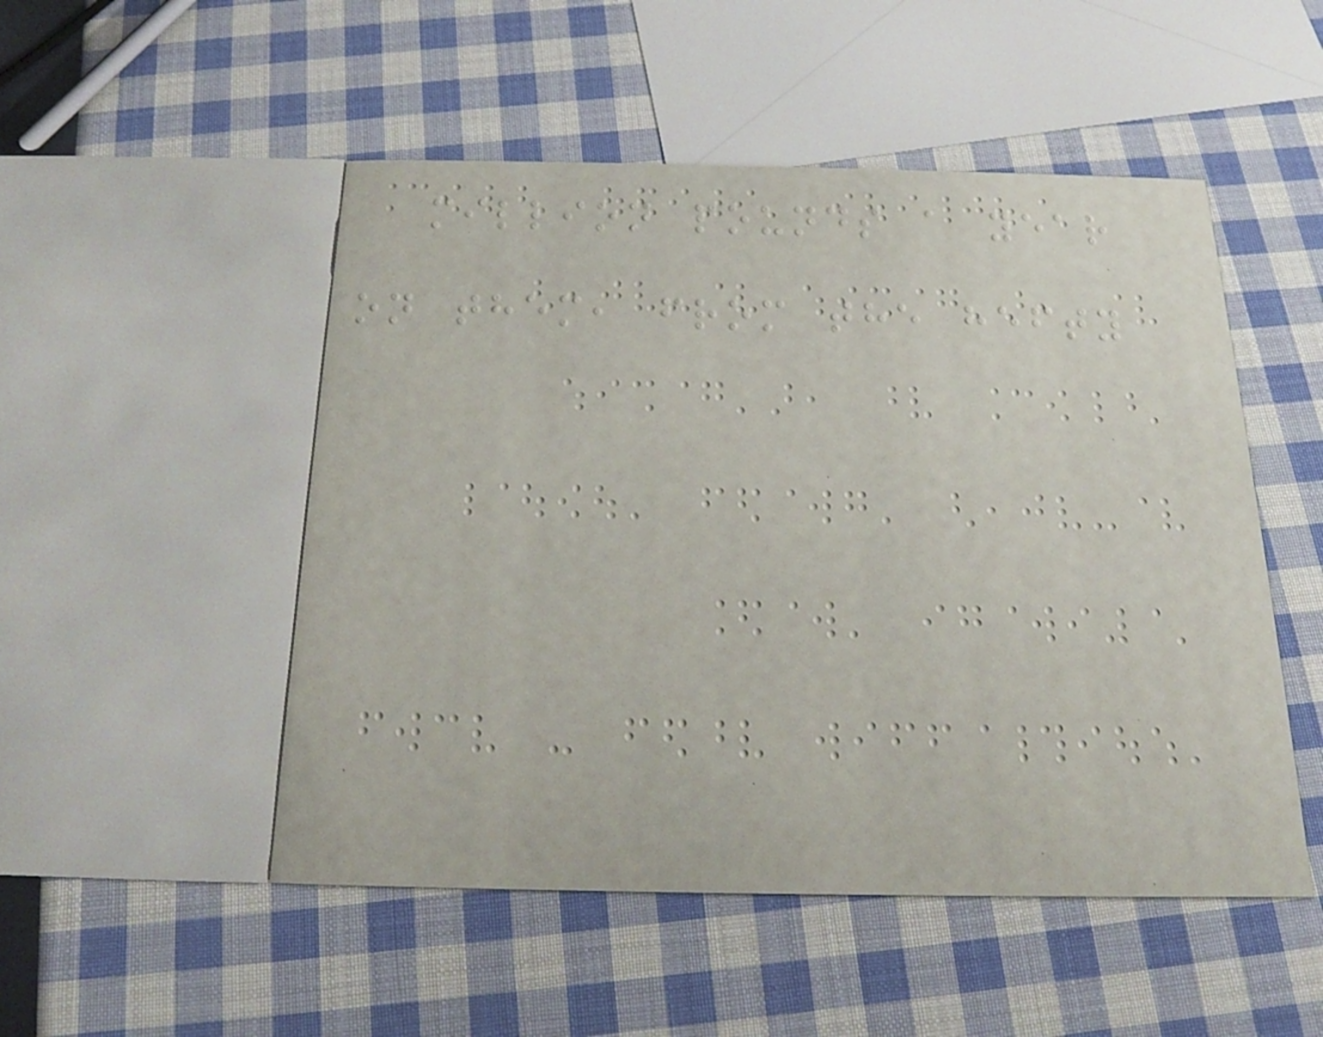million pounds a year
on them, from the hefty
